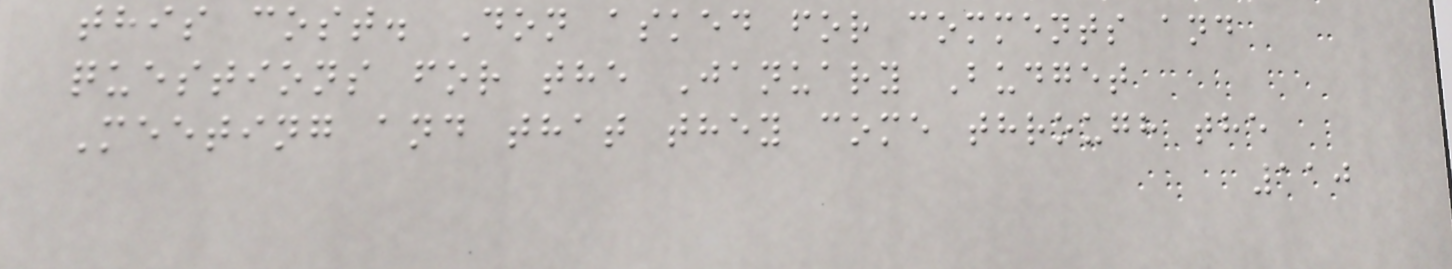this cost. Don asked for comments and
questions for the January Budget
Meeting and that they come through the
110
